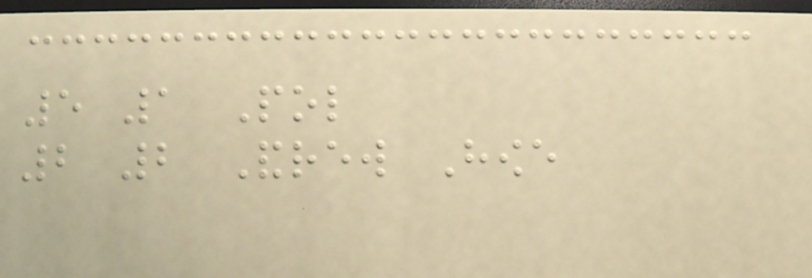5 1 Pol
2 2 Andrew Howe
